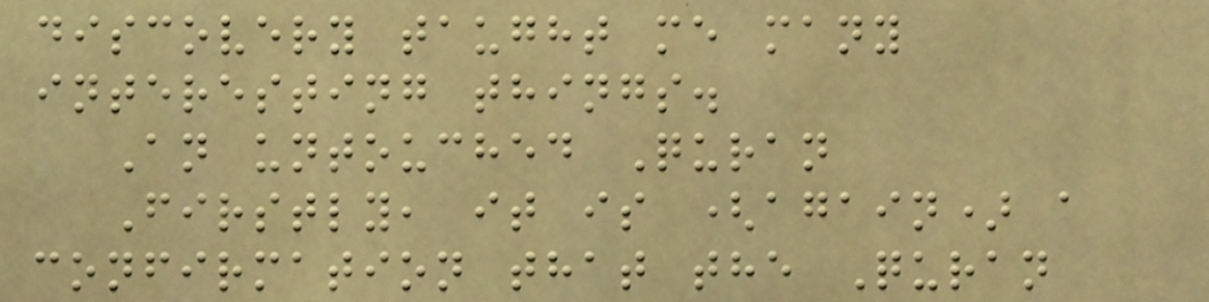discovery taught me many
interesting things.
An untouched Quran
Firstly, it is (again) a
confirmation that the Quran
